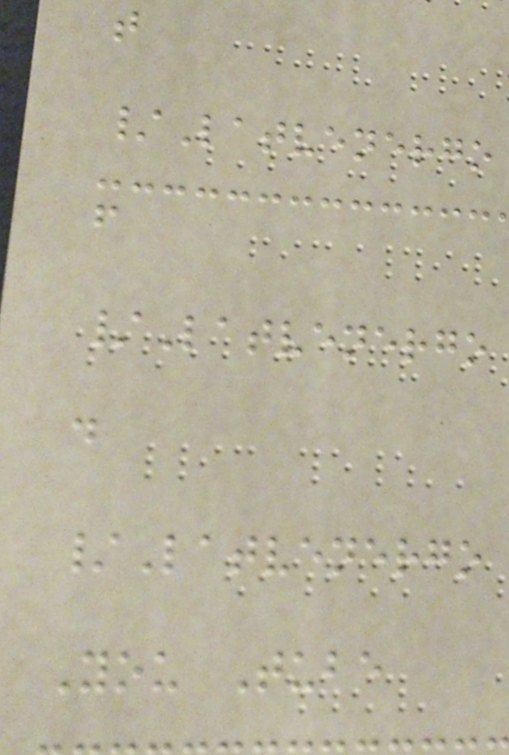t
/Latvenergo
f
/Latvenergo
d
/Latvenergo
You Tube
